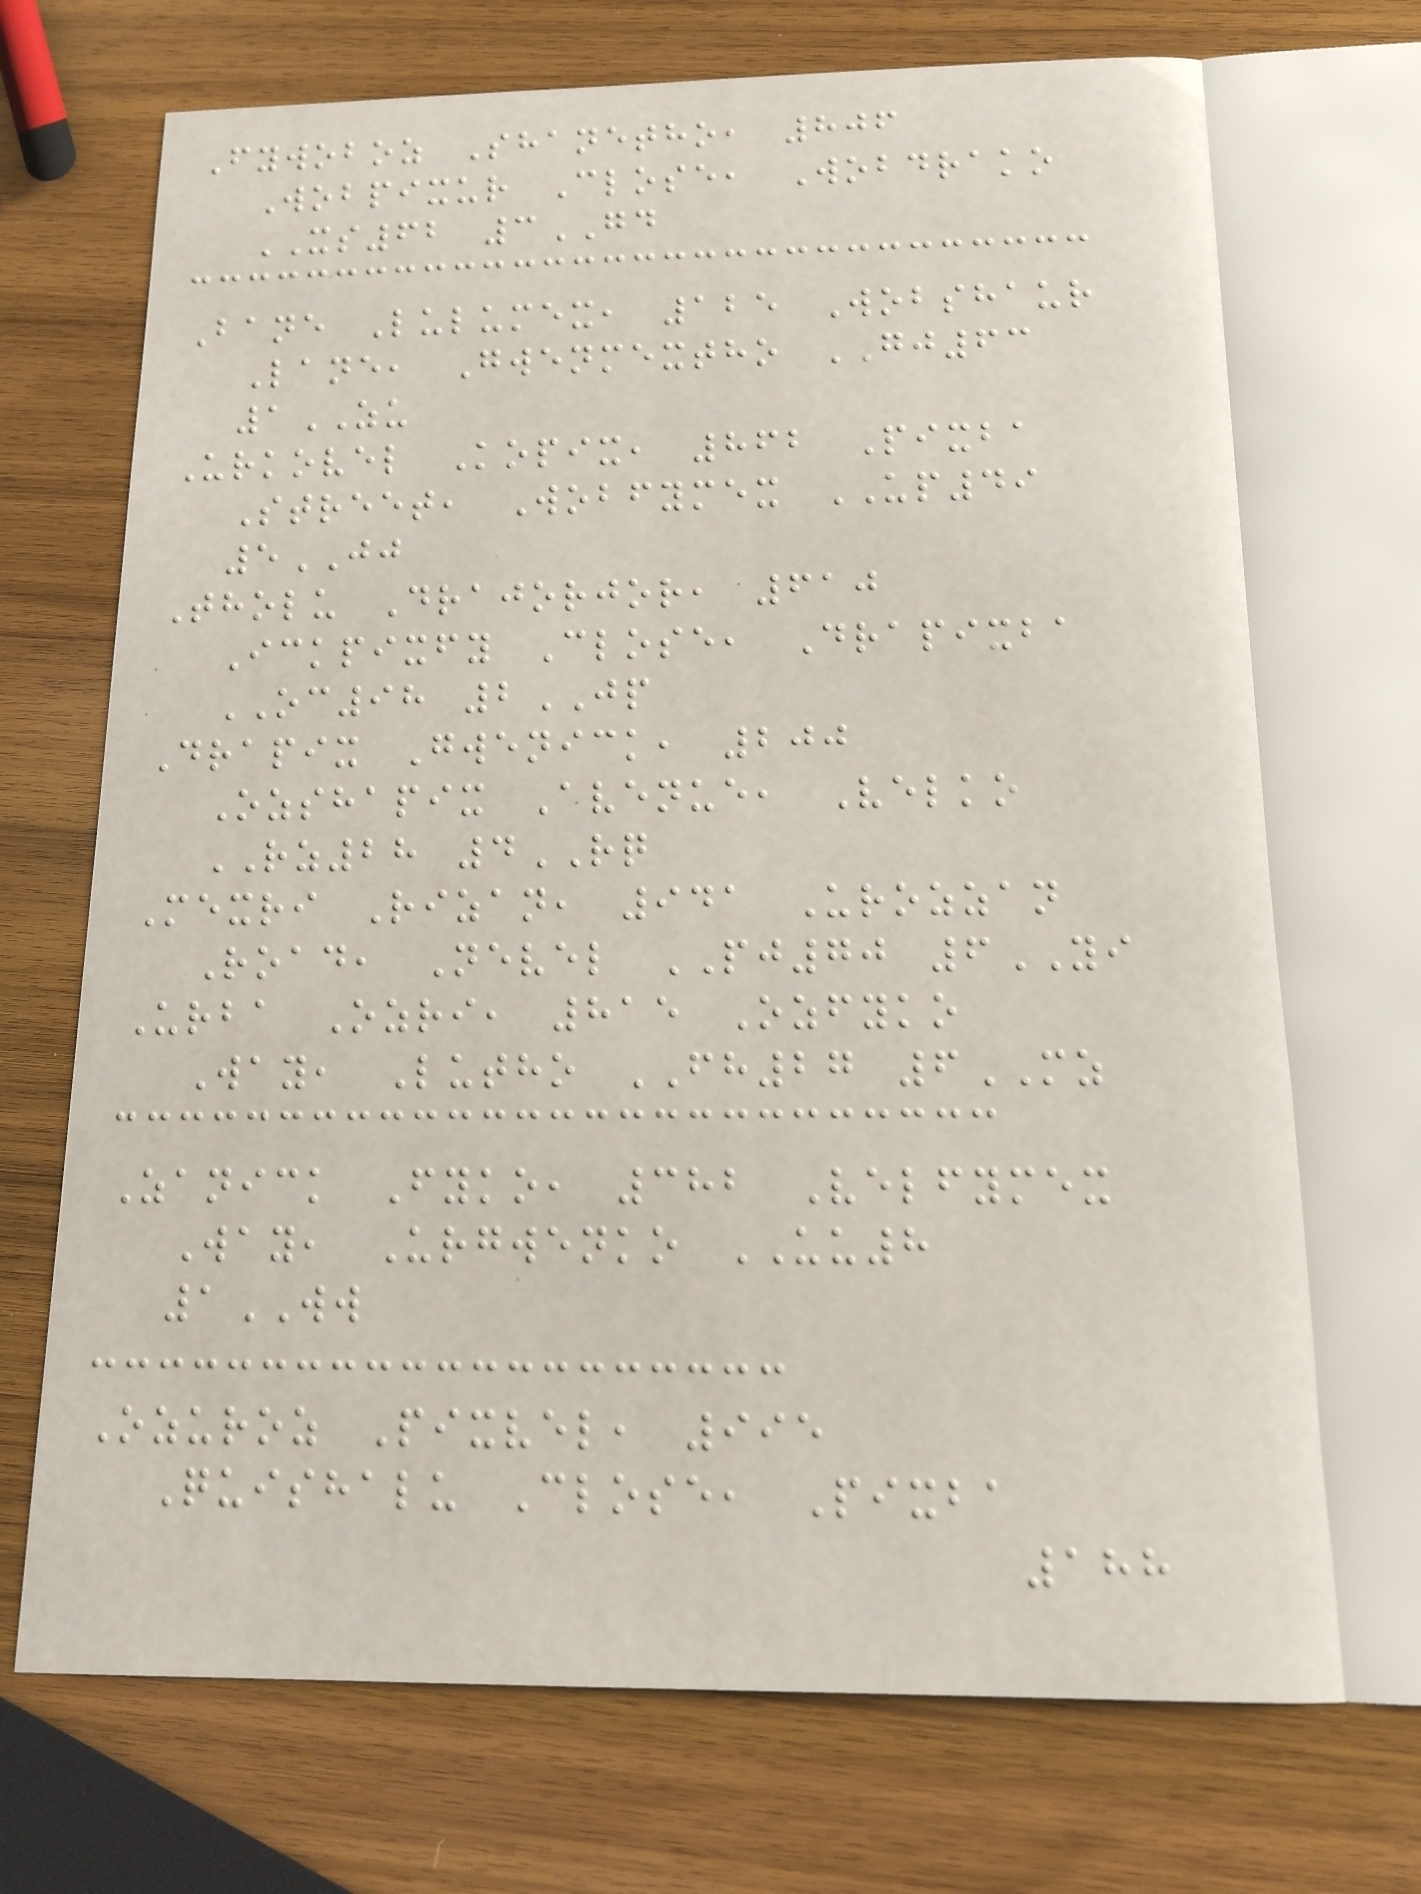Fywoboz Shanetho, 806
Wobpixur Close, Wobdrako
XS62 3GD
Bane Lulumex, 125 Wobshaur
Lane, Gwenmextho GJ63
1ZU
Urkovel Kopix, 862 Pixba
Street, Wobfymex UP49
5JJ
Tholu Drajorjor, 610
Ickpixfy Close, Drapixba
OC98 2JP
Drapix Gwenick, 200
Ozshapix Avenue, Velko
RZ28 4RQ
Mexri Rizan, 941 Urozzan
Road, Nevel PJ70 6YI
Urba Ozri, 815 Ozfyko
Way, Lutho FH27 6MZ
Zanick Fyko, 382 Velfymex
Way, Urgwenko UU8
1WW
Ozuroz Pixvel, 995
Quishalu Close, Pixba
188
